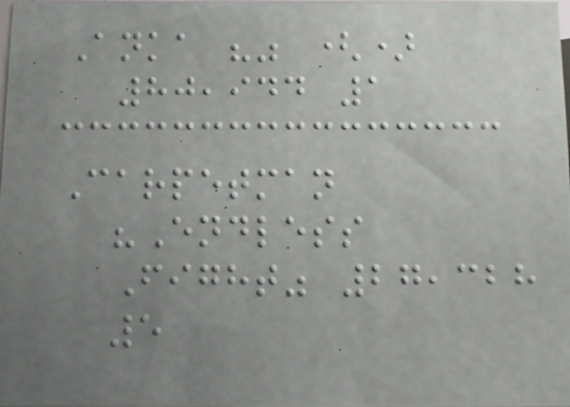Anka "" ()
80,944 1
Carpetman
"Endless
Fight" 27,328
5
